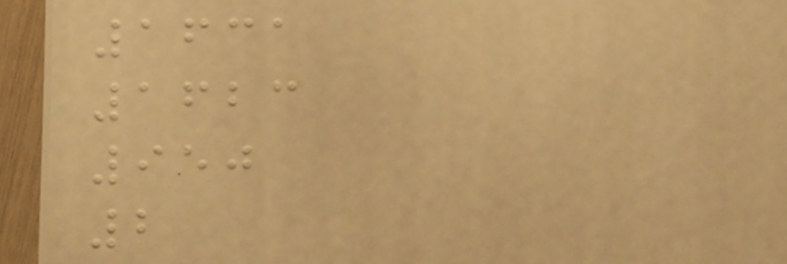1631
1623
950
2
